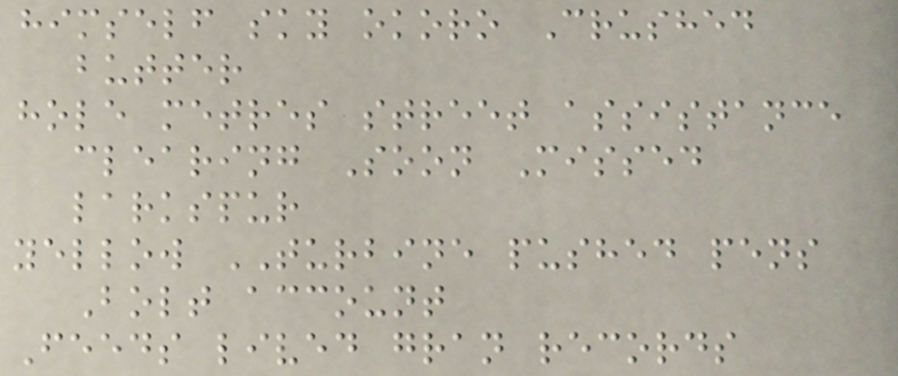himself sky okoro Crushed
butter
hole metres street assistance
clearing Soon Missed
larkspur
yellow TURBINE pushed pens
Bolt account
Feeds lived gran records
